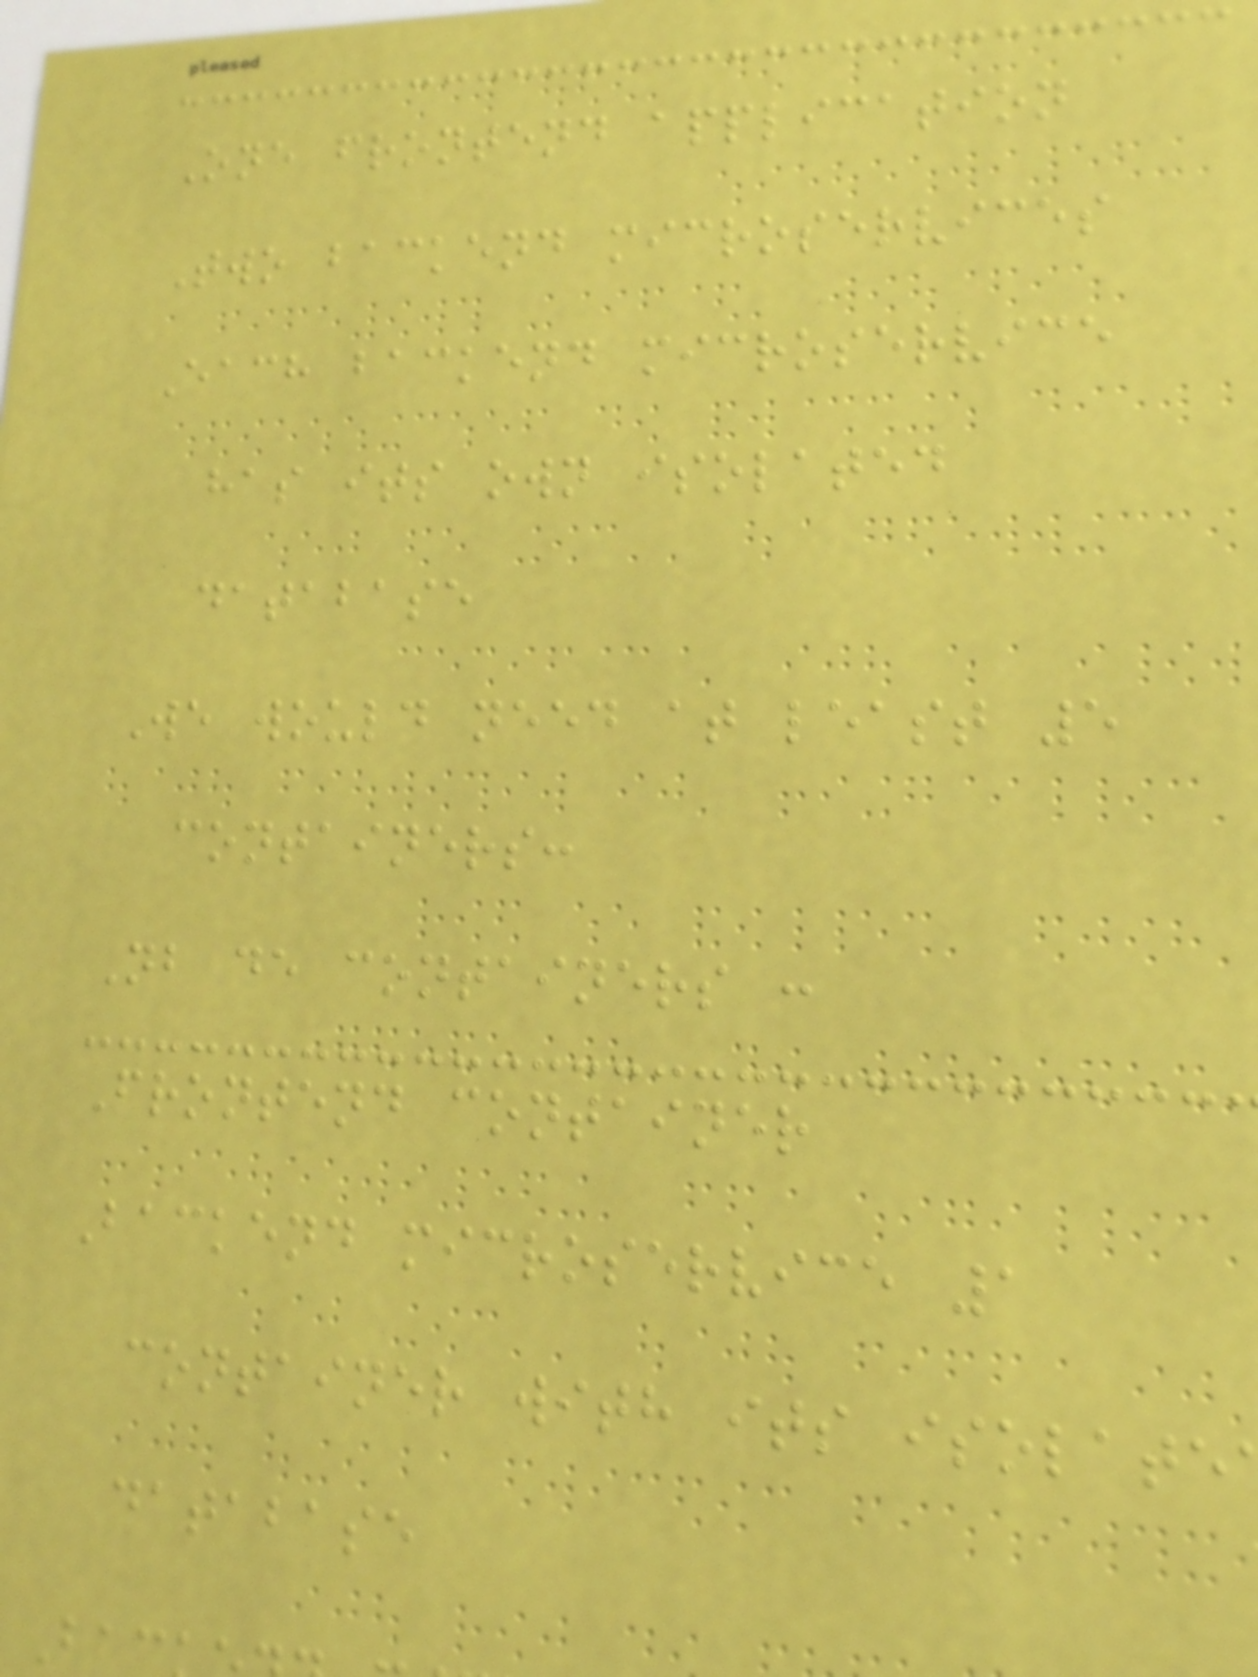One frontend application
Two backend microservices
Each backend microservice
has its own isolated
database
We would need at least 5
containers:
Nb de containers :
Frontend container
Backend microservice 1
container with its isolate
database
